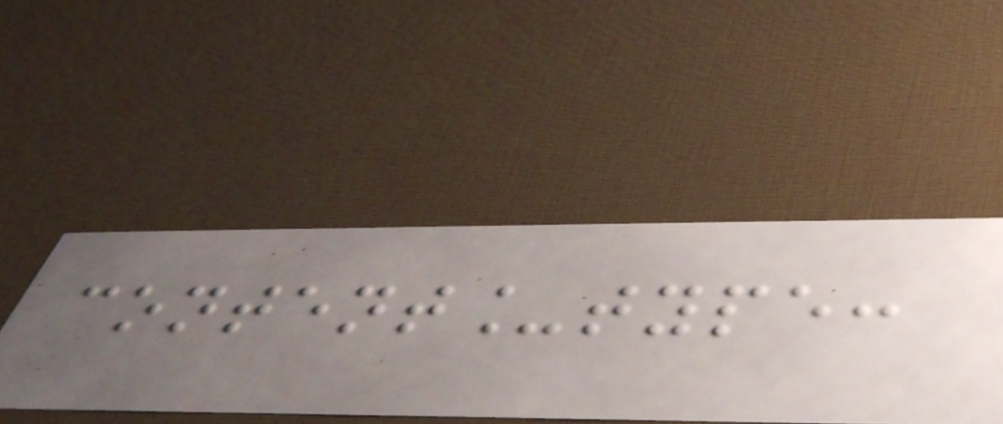content_type:
